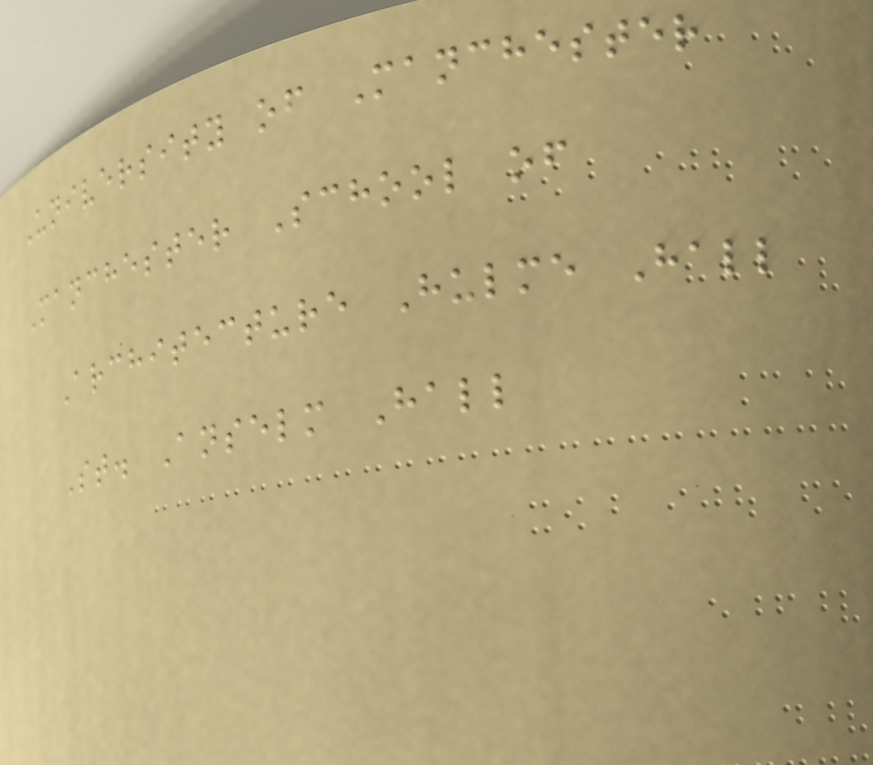University of Manchester
Manchester School of
Architecture Hulme Hall
St. Anselm Hall
